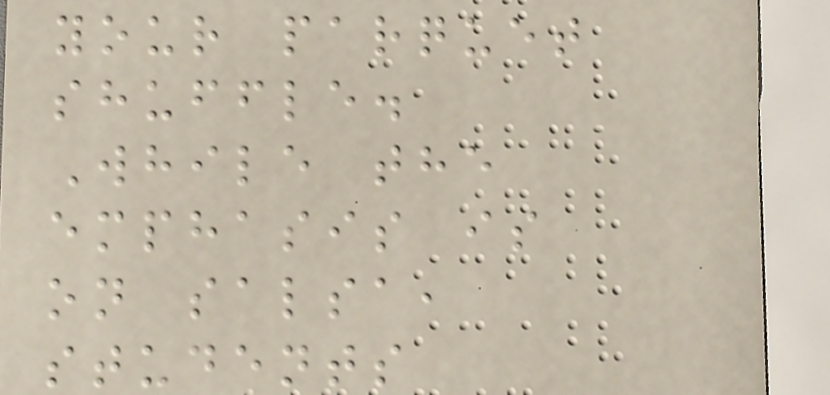your parquet
shuffle.
While the
emphasis is
on salsa,
students
